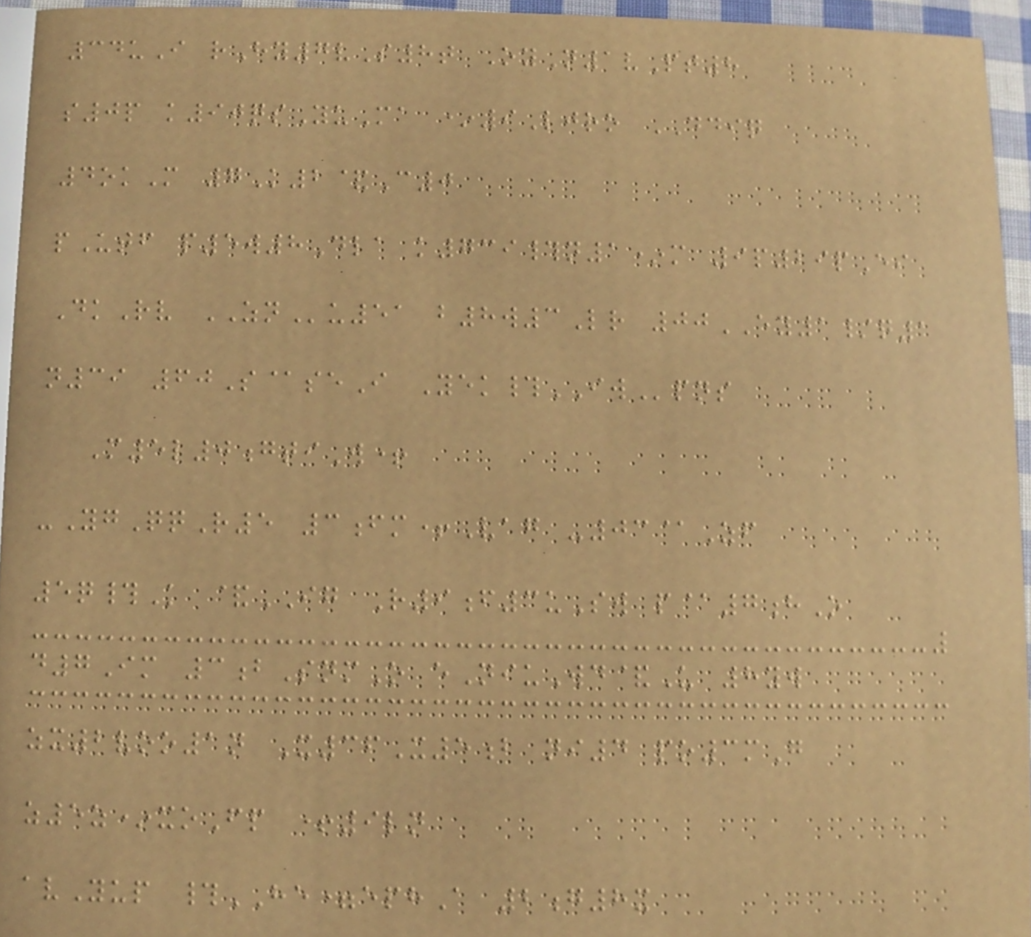34uI rHy7vS8t OyN1vPt8
s0p k90qsYuMa *9Ljro DDIQ
4okM 7K2&C0
pUtf p5w8Dla k739#n1*m 9p29pEi
DkRv ZNu51 b8w3Lr 00EY1/q1
n39 60S@seI Yek#IWpns
M5l0gtiW+
-YgQqR5 3fm+Vag -03@Zf
5q#K &IG R9f3uSw p@7hO
d7Im 3bSnmO eNiuWd&U 8yw
zx2voo1n X36X5b ni4 po3mG
z5z*xoFp +9ln
avYup #HE=ephA 2g8x
